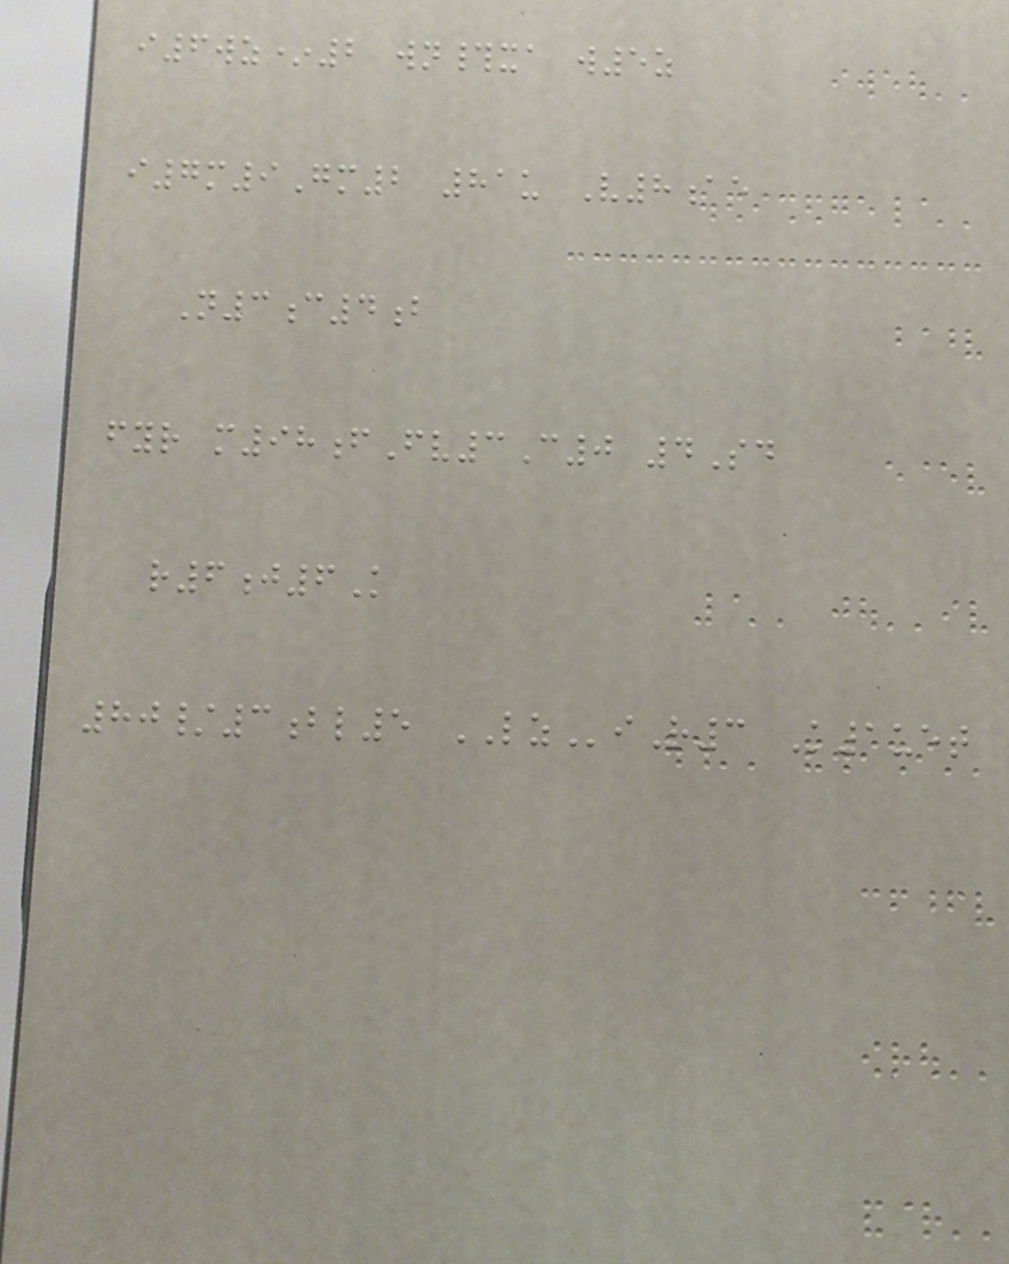i6wz*2 wn#xa w5z
i7m9Gm2 81u V8ae
N3c4b
fyr m98fFv3C0 4Sd
r6j6K
80/3bl5 LZiR3 K1uet
